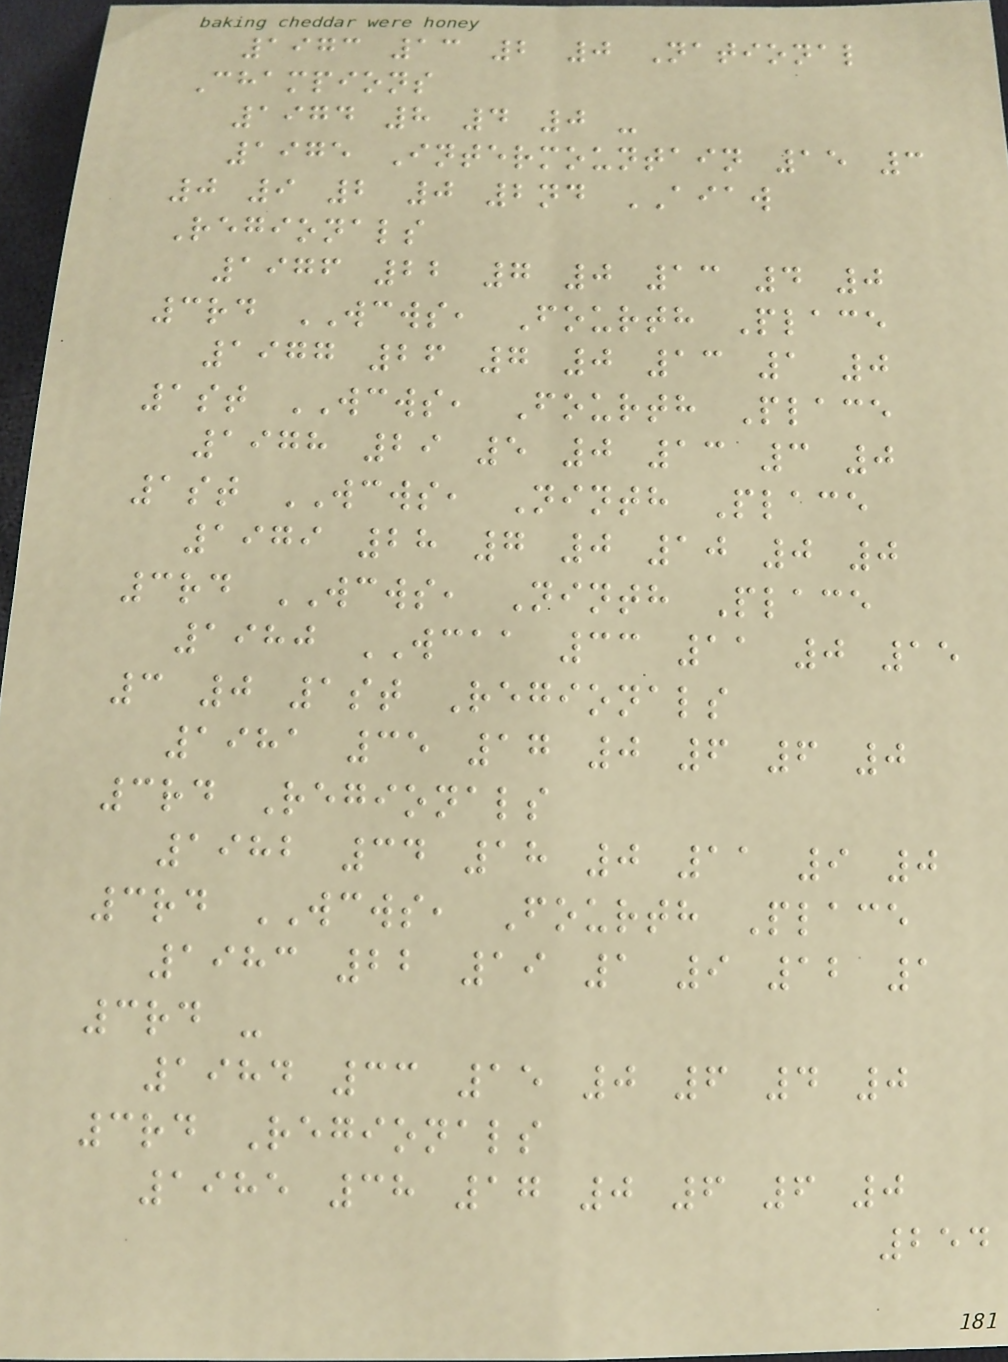1973 13 2 0 National
Champions
1974 8 4 0 -
1975 Intermountain 15 3
0 9 2 0 2nd AIAW
Regionals
1976 22 7 0 13 4 0
3rd WCWS, Fourth Place
1977 26 7 0 13 1 0
1st WCWS, Fourth Place
1978 29 5 0 13 3 0
1st WCWS, Ninth Place
1979 28 7 0 10 0 0
3rd WCWS, Ninth Place
1980 WCAA 33 11 0 15
3 0 1st Regionals
1981 35 17 0 6 6 0
3rd Regionals
1982 34 18 0 11 9 0
3rd WCWS, Fourth Place
1983 22 19 1 9 12 1
3rd -
1984 33 15 0 6 4 0
3rd Regionals
1985 38 17 0 6 6 0
254
